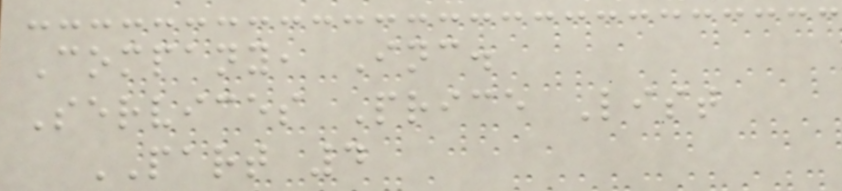Company, Inc.
Services Price List
PART 4
